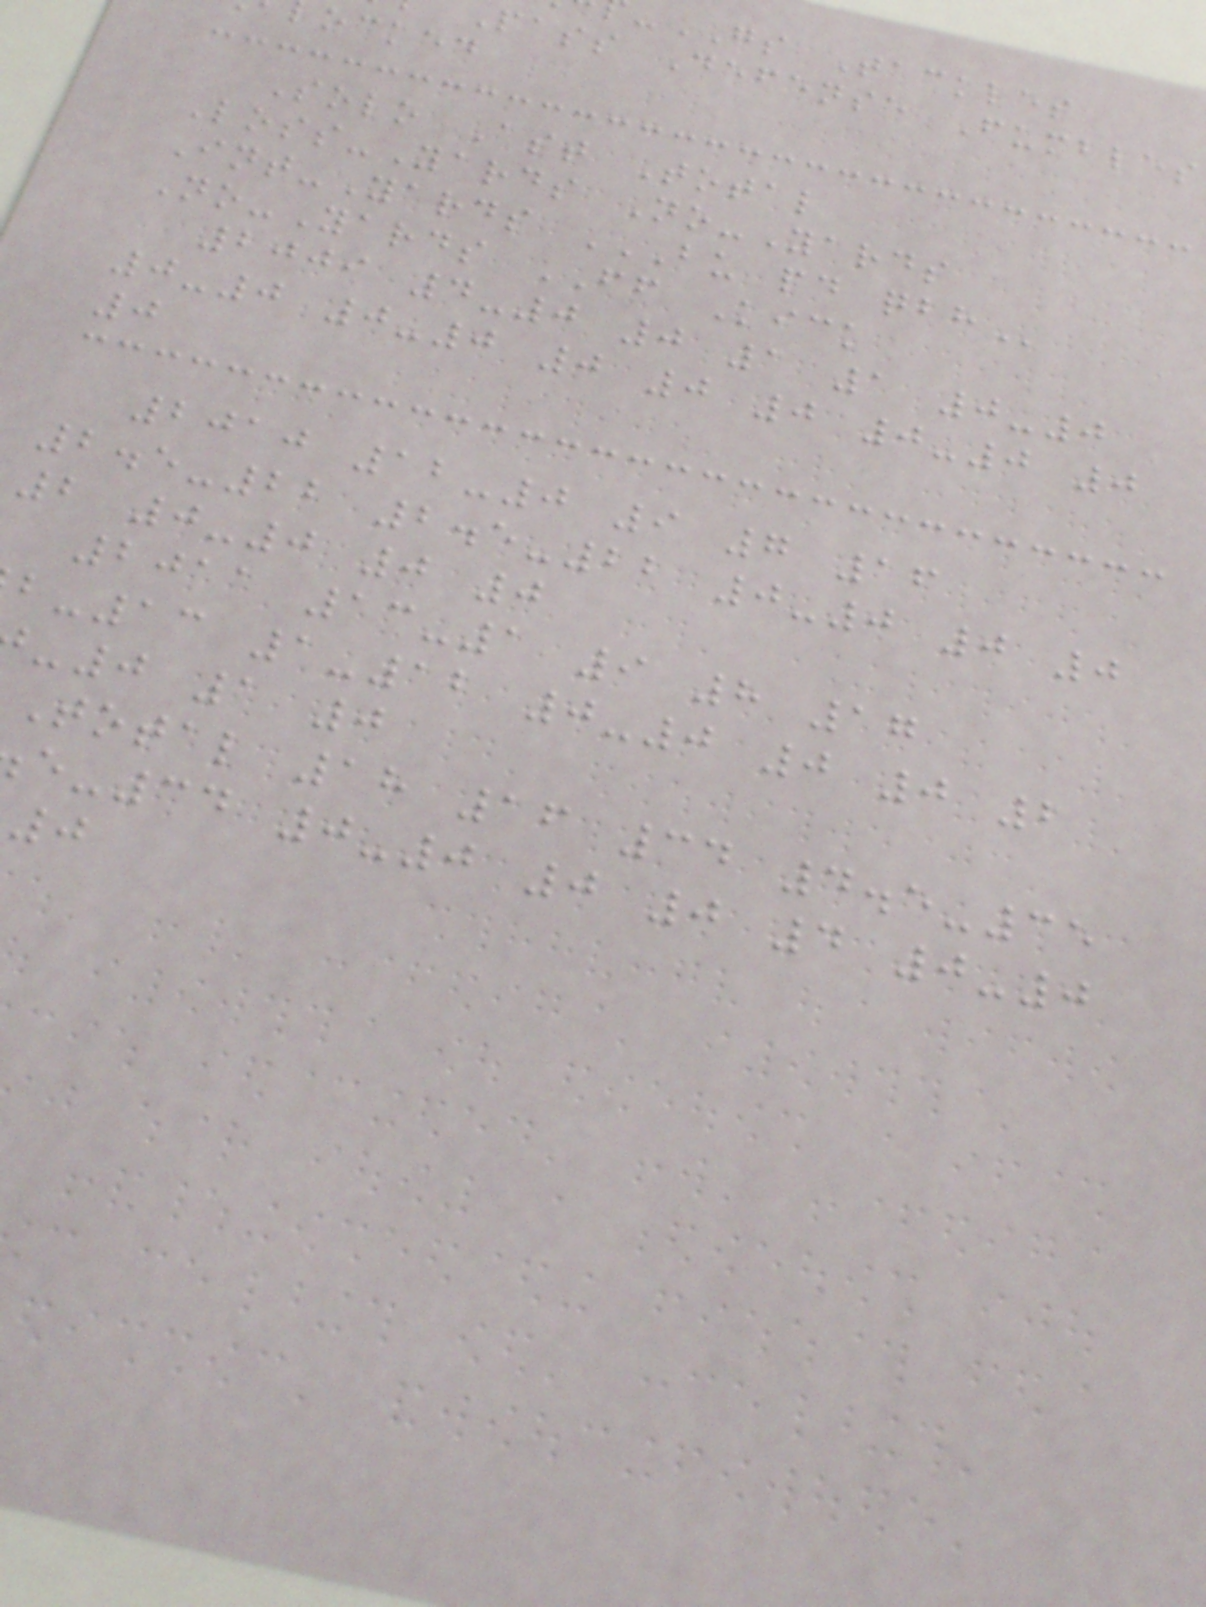-GS Tackles
pass Defense Fumbles
ocked
Solo Ast Total
Loss-Yards No-Yards
Int-Yards BU PD QBH
No-Yards FF Kick
2009 4-0 0 1 1 0-0
0-0 0-0 0 0 0 0-0 0
0
2010 12-0 9 7 16
2.5-22 2.5-22 0-0 0 0
2 0-0 0 0
2011 13-1 9 8 17
-13 1-12 0-0 0 0 2
-0 1 0
Total 18 16 34 4.5-35
-34 0-0 0 0 4 0-0
